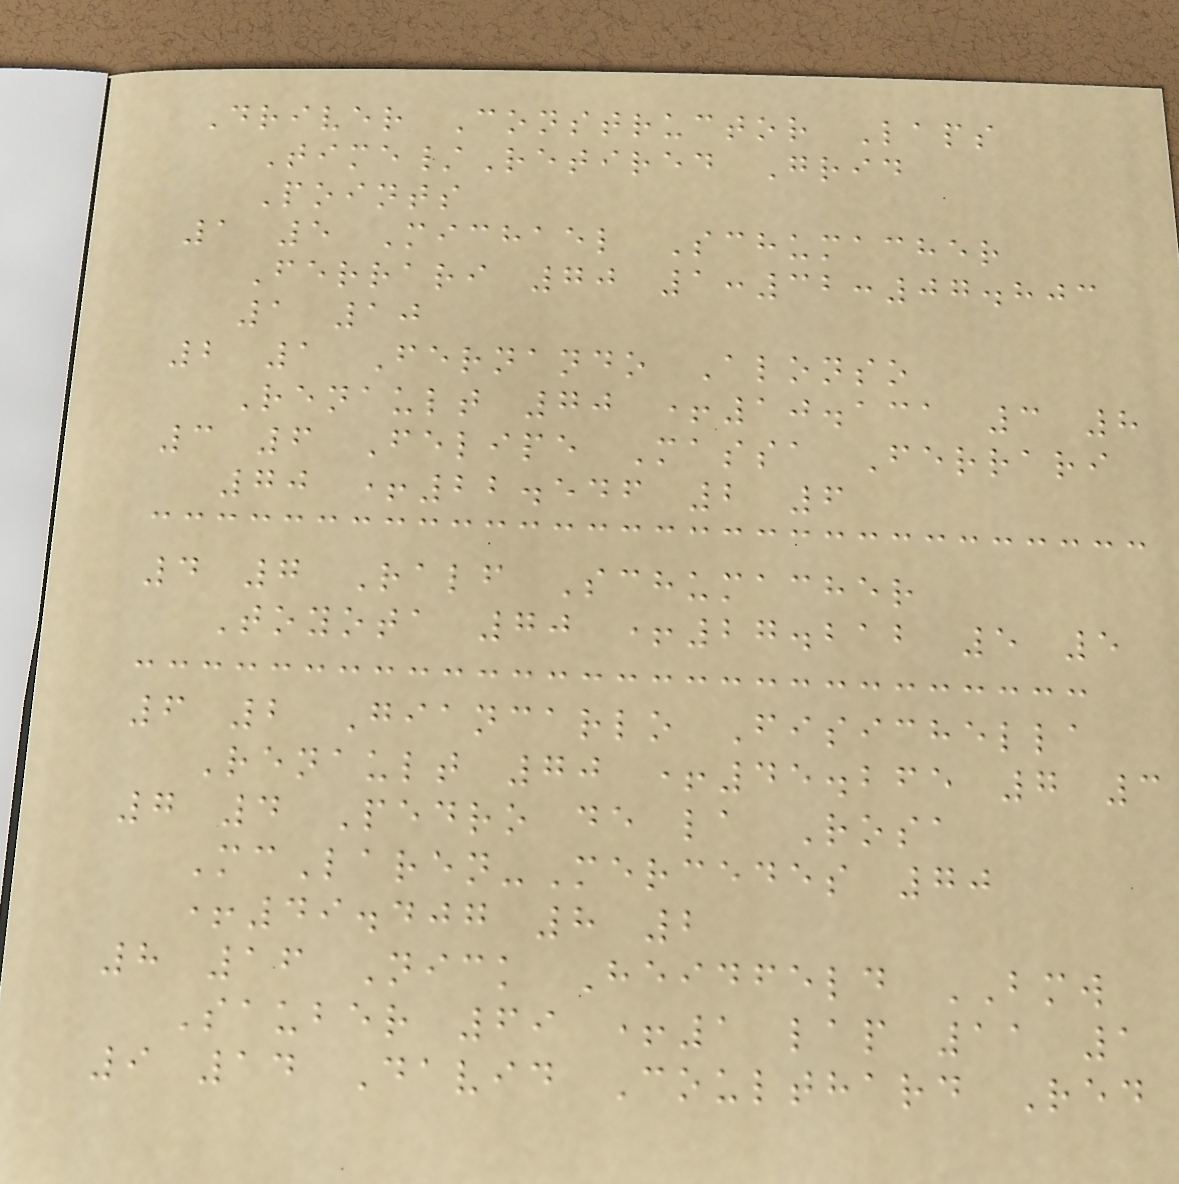Driver Constructor Laps
Time/Retired Grid
Points
1 5 Michael Schumacher
Ferrari 70 1:32:07.803
1 10
2 1 Fernando Alonso
Renault 70 +10.131 3 8
3 6 Felipe Massa Ferrari
70 +22.546 2 6
4 7 Ralf Schumacher
Toyota 70 +27.212 5 5
6 2 Giancarlo Fisichella
Renault 70 +45.265 7 3
7 4 Pedro de la Rosa
McLaren-Mercedes 70
+49.407 8 2
8 16 Nick Heidfeld BMW
Sauber 69 +1 lap 11 1
9 14 David Coulthard Red
